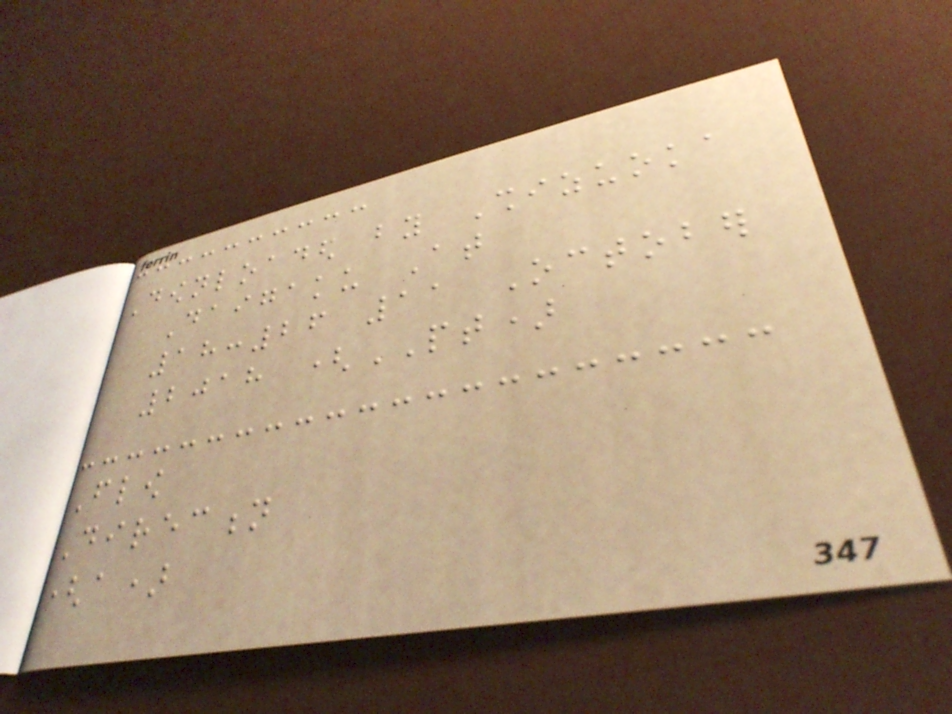Downloaded by Shizuoka
Daigaku At
18:26 11 October
2018 (PT)
Flow
Direction
(a)
